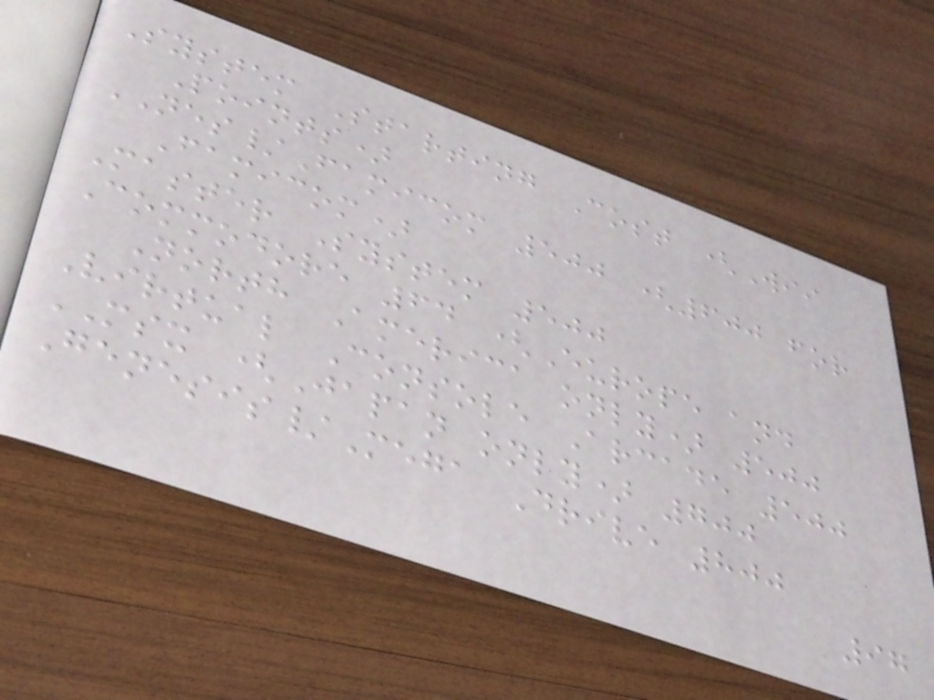System Starting Cost (Wii
Points)
NES/Famicom 500 (600 for
Famicom)
Master System 500
Commodore 64 (Europe and
North America only) 500
Virtual Console Arcade 500
MSX (Japan only) 700
Genesis/Mega Drive 800
97
